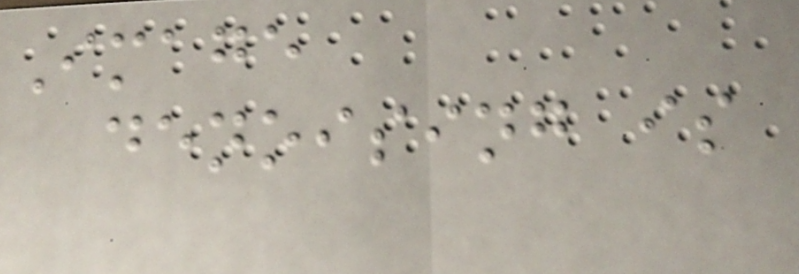Image
denoising is
